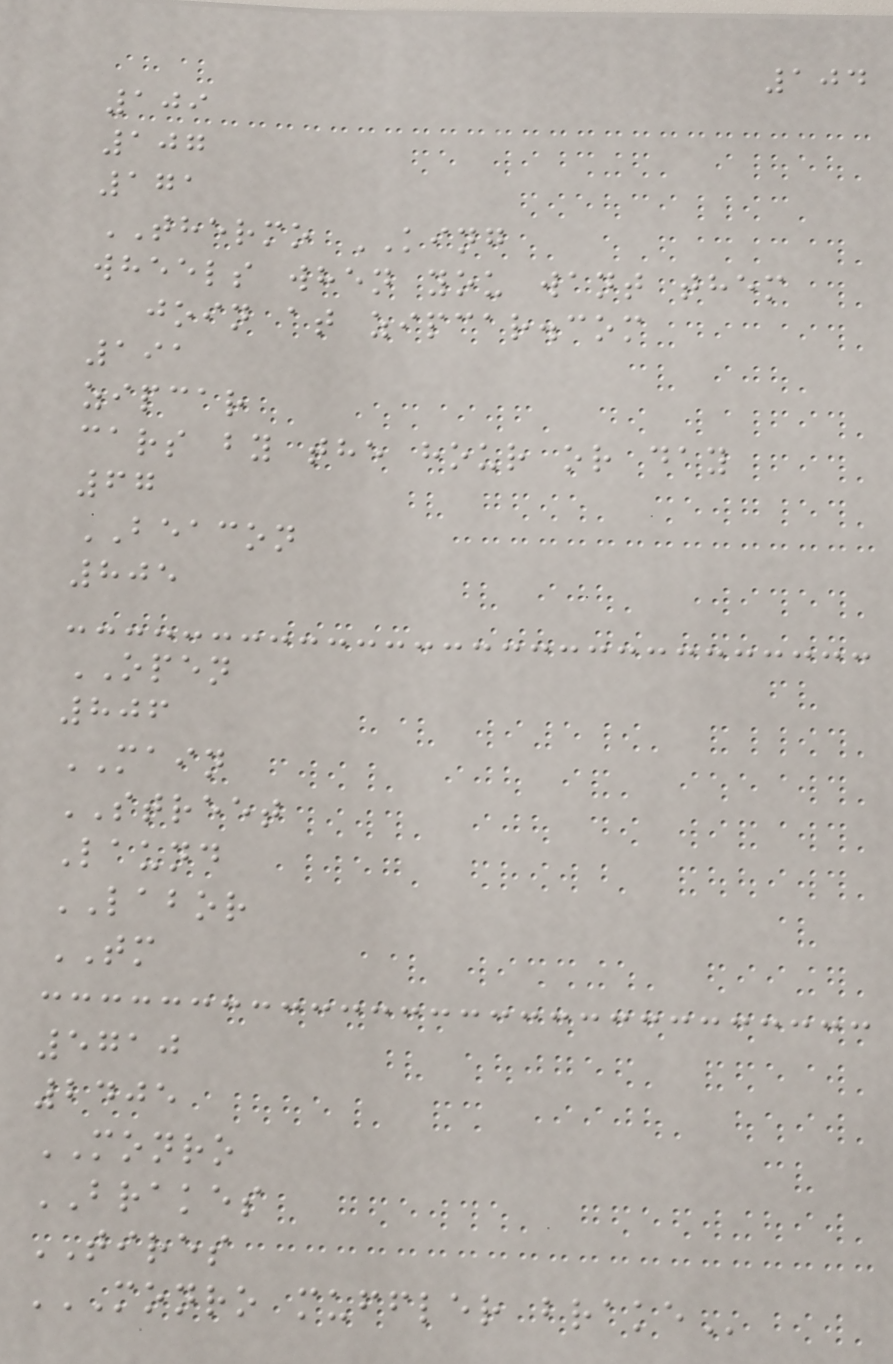104
109
107
171
THERMO KING
wheels when you want them
join at zipcar.com
191
zipcar
cars by the hour or day
67
BEACON
805
OPEN
806
MAIN
STREET
Laund
LABOR
TM
5710
2405
MONRO
BRAKES
TIRES
MONRO MUFFLER BRAKE
